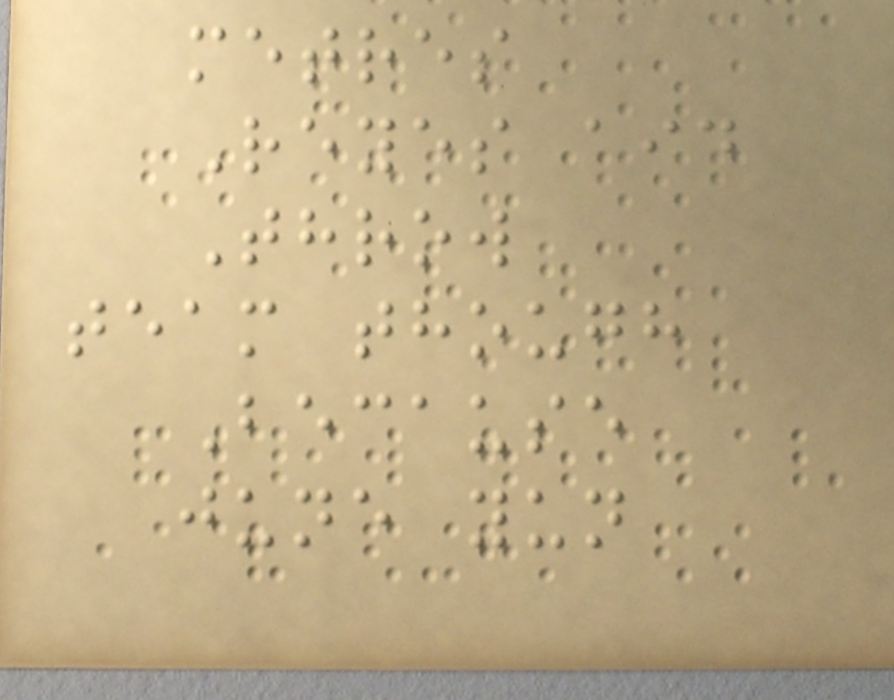metres
Reyes aid
Throw
team though
Because
june yun
